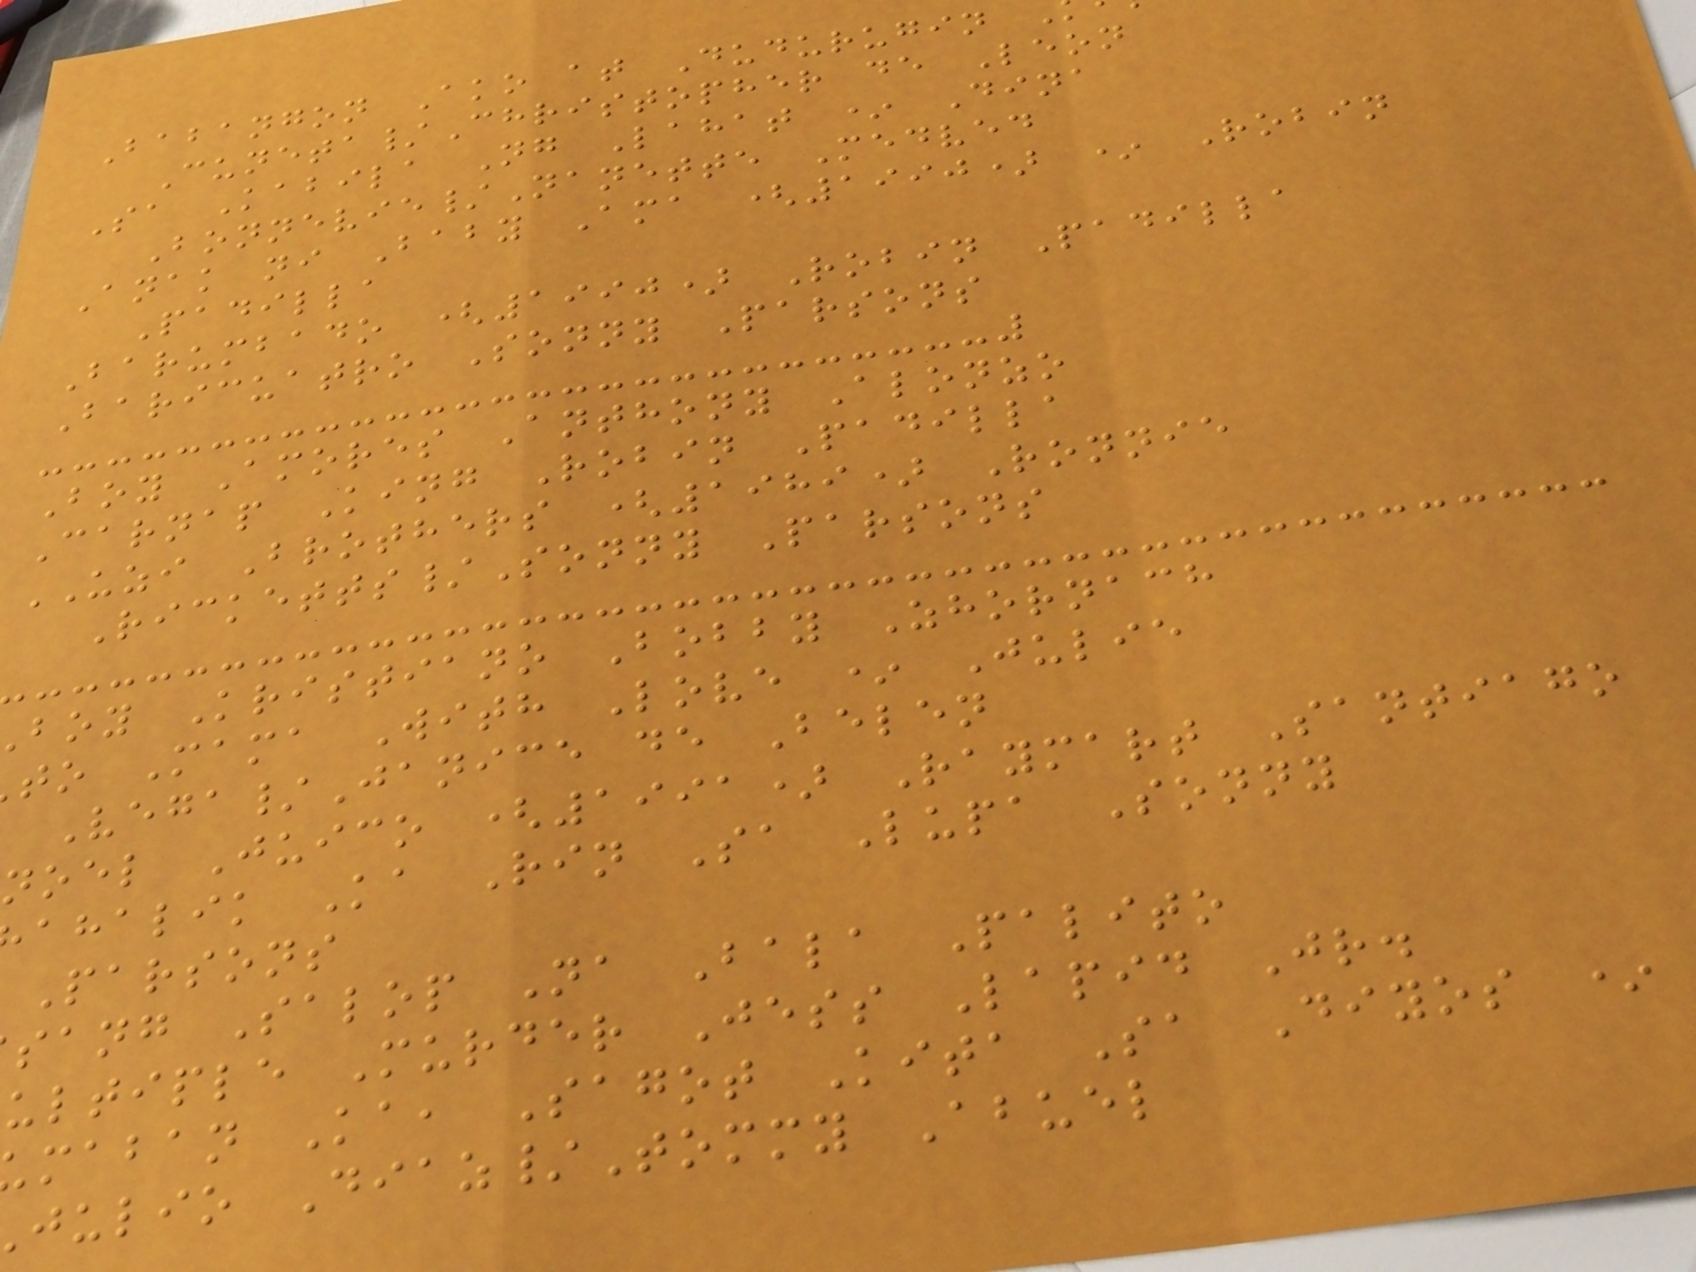Babangon Ako at Dudurugin
Cuneta/Christopher de Leon
Sa Kabila Ng Lahat * Dina
Bonnevie/Nanette Medved
Anak ni Baby Ama (1990) * Robin
Padilla
Barumbado (1990) Robin Padilla
Baricuatro Sonny Parsons
Boy Amores Anthony Alonzo
Carnap King Robin Padilla
UZI Brothers (1989) Ronnie
Ricketts/Sonny Parsons
boy Kristiano Bobby Zhornach
to Mama With Love * Julie
Vega/Janice de Belen
noel Juico (1991) Raymart Santiago
ahalik Ka Rin Sa Lupa Sonny
Parsons
sang Salop Na Bala Palito
ultiple Murder Jess Lapid Jr.
maban Ka, Sagot Kita Sa Diyos *
julio Diaz/Tommy Abuel
